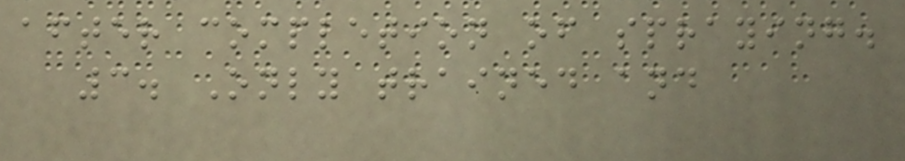after completion of spraying.
3. Only trained and
